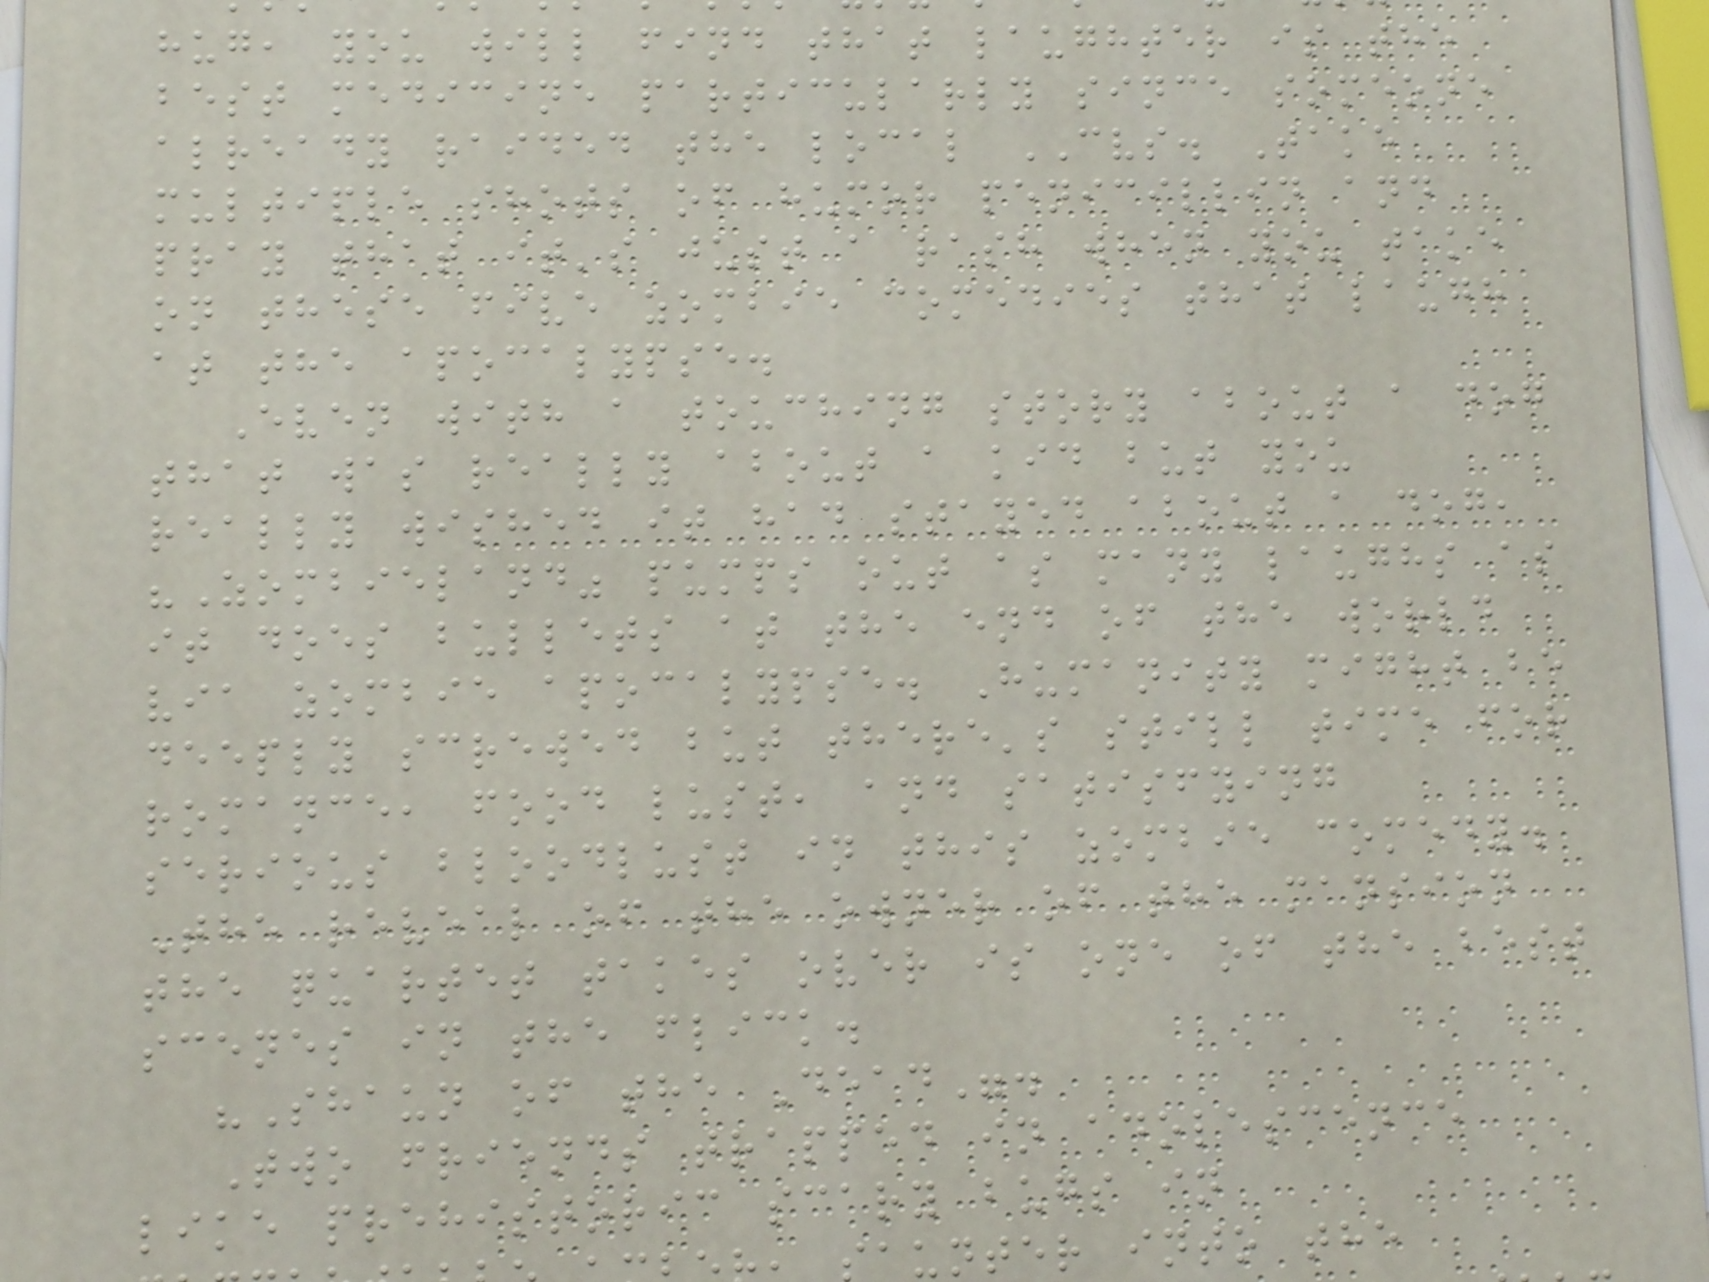hug, you will find that laughter is the
best medicine particularly since someone
already raided the local CVS. Take
multiple shots of humor penicillin and
pray that it's just a rash when you take
on these five zombie comedies that laugh
at the apocalypse.
Even with a touching story about a dog
that was really about a kid but you
really wished it had stayed about a dog,
"Zombieland" pumps out as many laughs as
it does bullets at the end of the world
via zombie apocalypse. Humanity might be
deeply screwed but there's still time for
romance, food lust, and satisfying
serious bloodlust in this zombie comedy.
The reveal of the owner of the mansion
the quartet takes over is one of the best
scenes in the flick.
"Shaun of the Dead".
Two friends trapped in adolescence
like prehistoric scary bugs in
aunter into the
